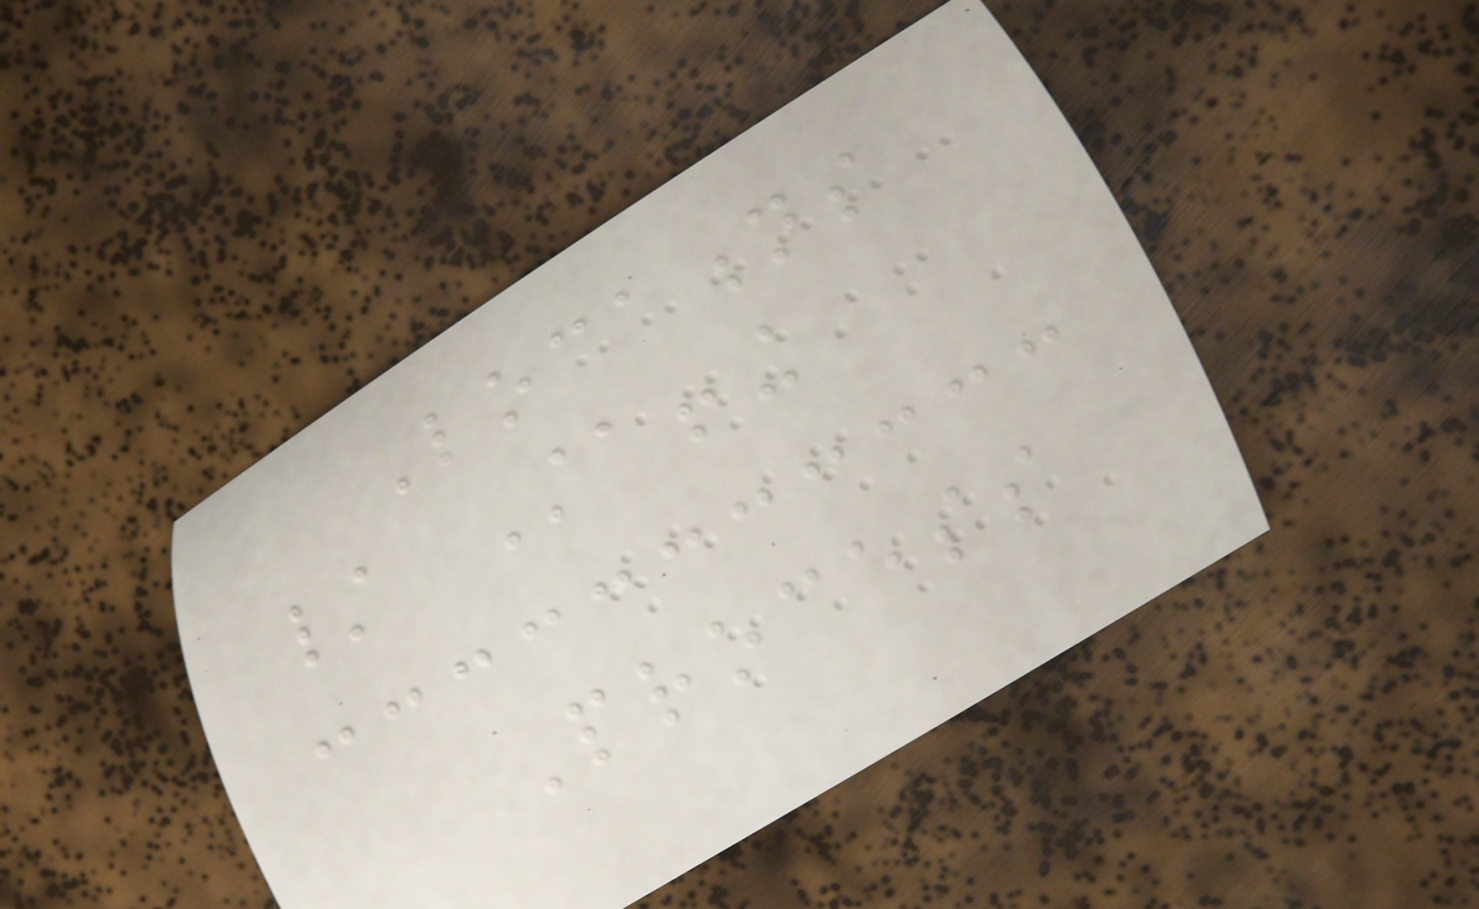Locations
/ Staffing
Process
